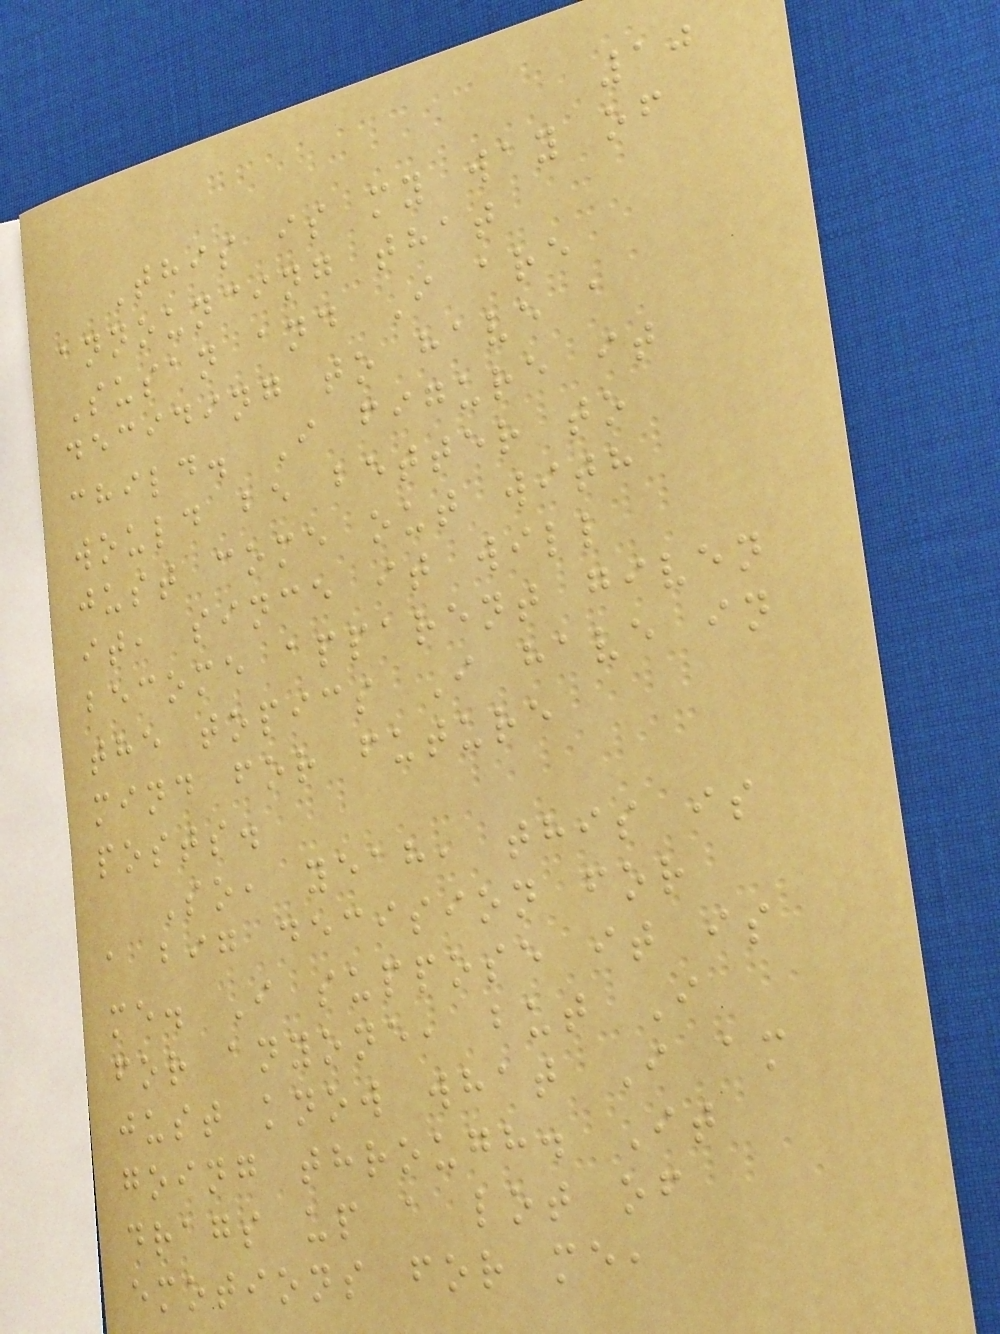10
This is my way of
announcing that
Susan and I are
deciding to have a
child. I figure it
would be better to
just come out with
it, since it will
become apparent given
the topics I have in
mind for future
posts.
So, yeah, this is
a big decision for
me. I suppose it is
for anyone, but I
just know what I am
going through. It
drags up a lot of
emotions for me,
